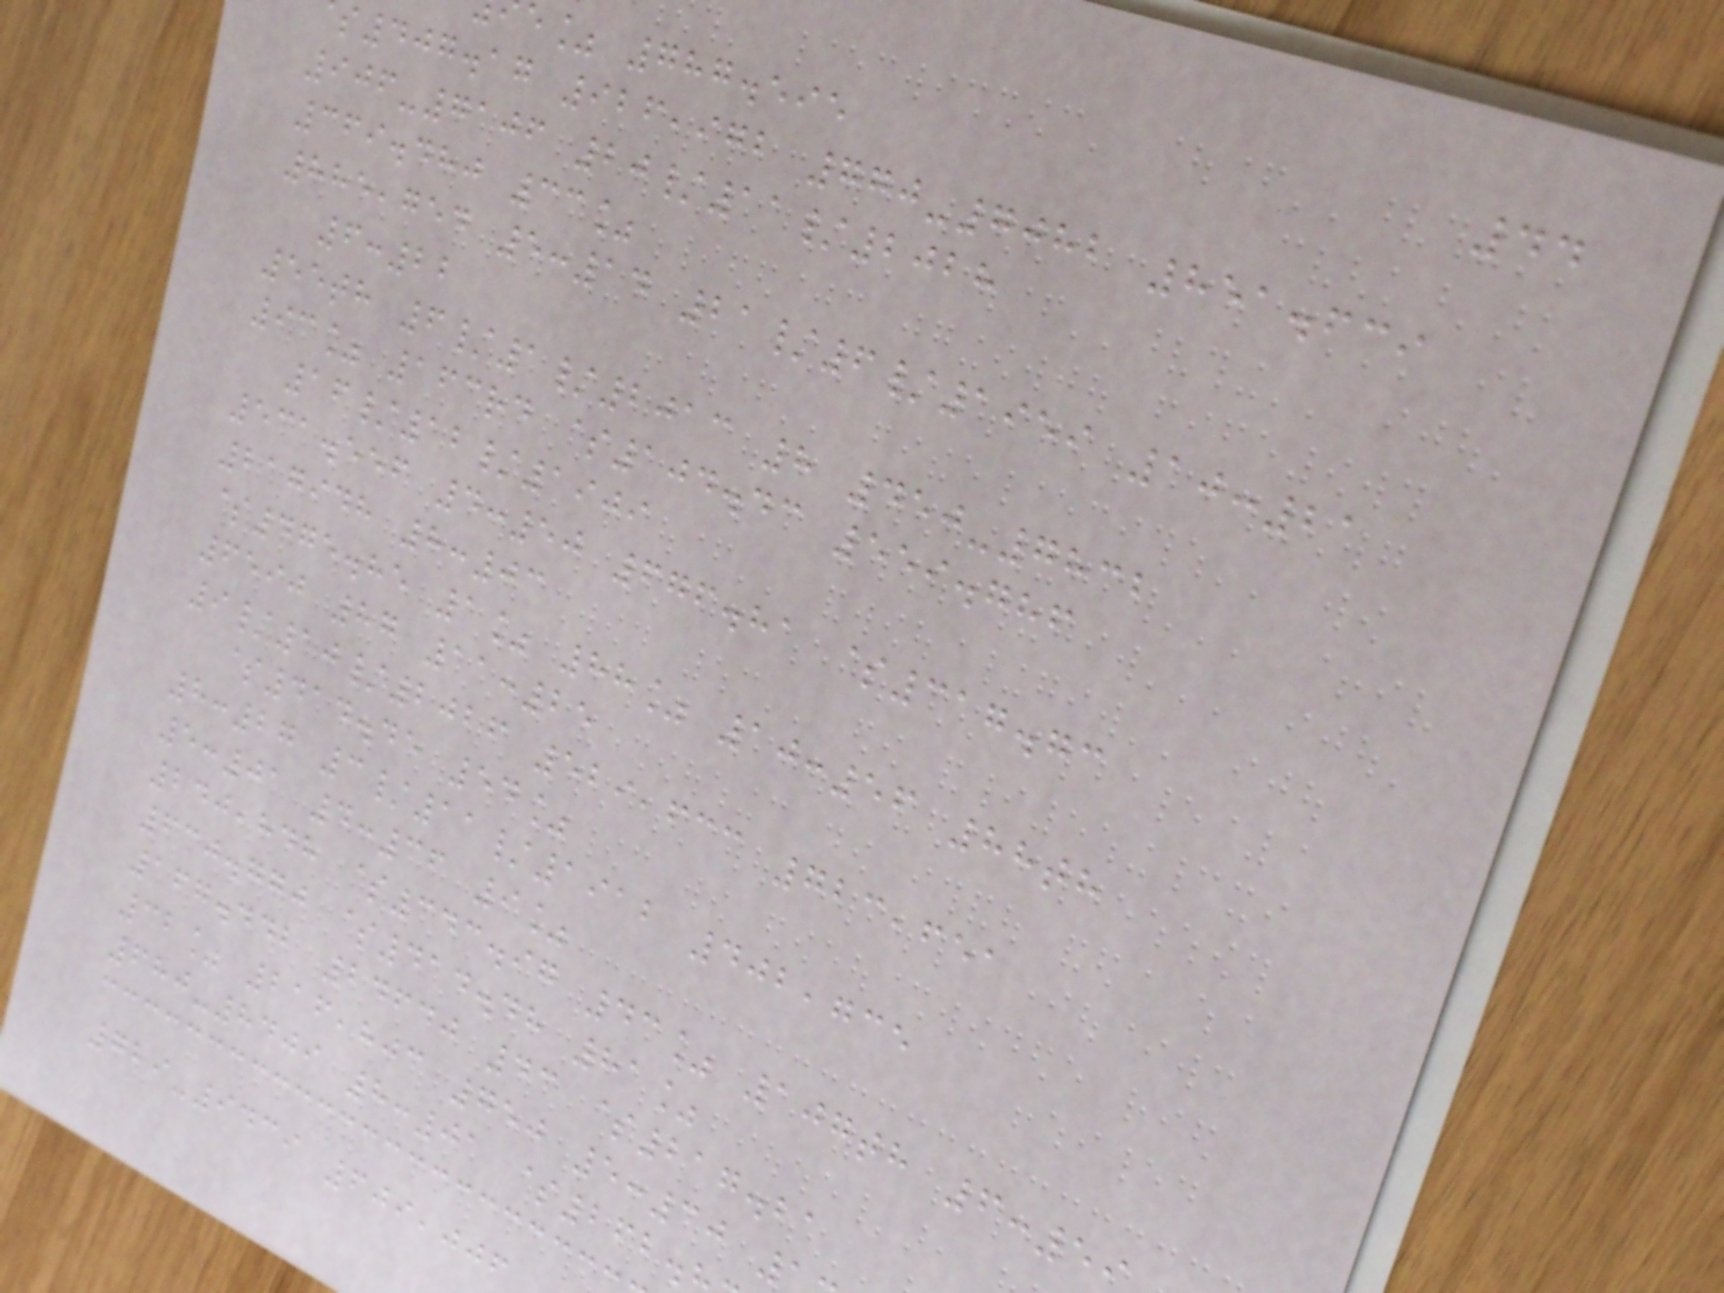44
e% 787.595
407.17 926,972 770-7082 851.639
906-7106 20/11/2028
369.480 33%
885,754 5:14 21/6/1959 10:21
6:22
55th 6/1/2013 8 450-7832
93% 163rd $104.43 559.786
16/12/1909
531.556 4:50 676.81 $317.73
217948 8:03
$475.85 1% 88% 10:56 88th
6590 87 11:25
9/10/2026 529,633 723,651
$414.45 54%
8:27 3/11/1912 402,735
5:01 4:36 9%
240,848 $343.97 43% 107th 6:5
630.770 $414.48 81%
167.442 24640 43 $217.21
32% 216,803 750 5:30
680-8409 8:01 $262.
729-9439 609,006
